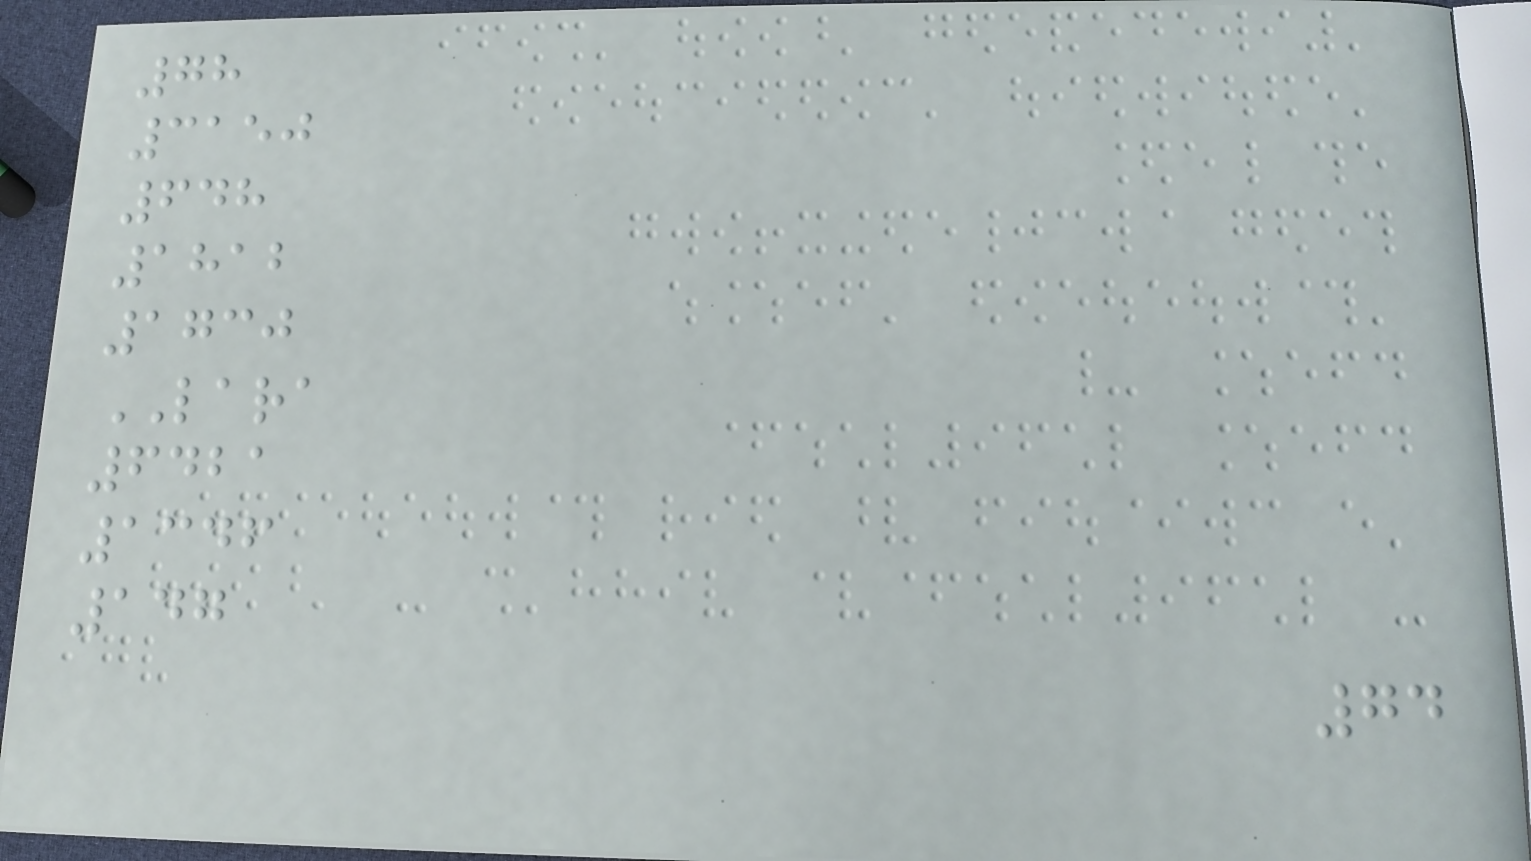78
3150
648
1812
1730
LARA
6421
1346
147
74
